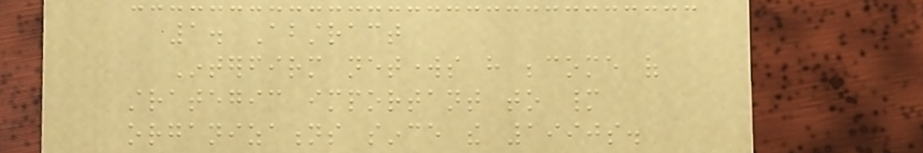1. Abstract
Interfirm networks have become of
strategic important to many
organizations since the 1990s.
